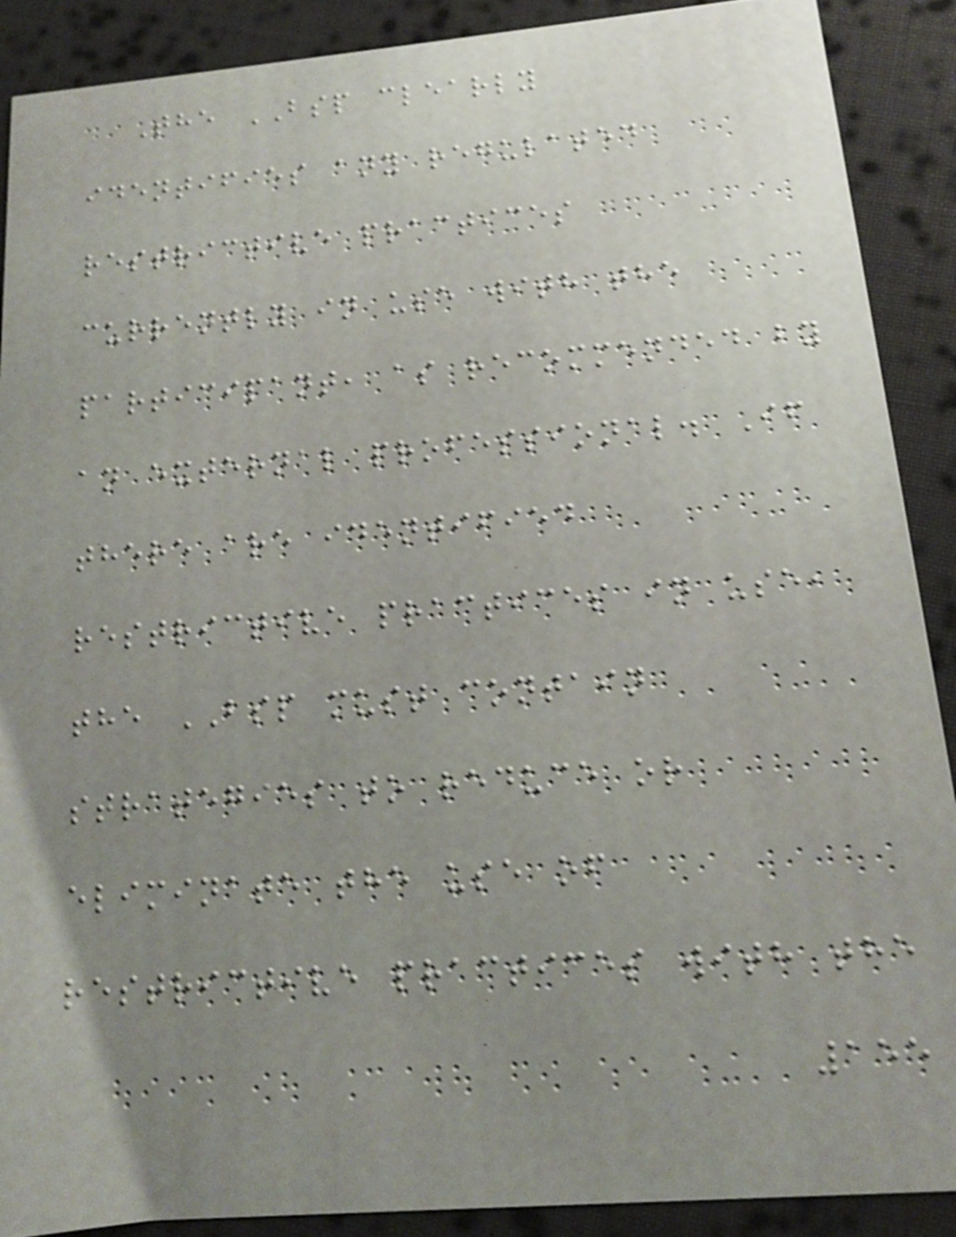The BSP clearly
identifies any regulated
restrictive practices
currently in use with the
participant, as recommended by
an external professional. If
there are identified
restrictive practices in use,
the BSP must contain
strategies to reduce or
eliminate the use of
restrictive practices with the
155
